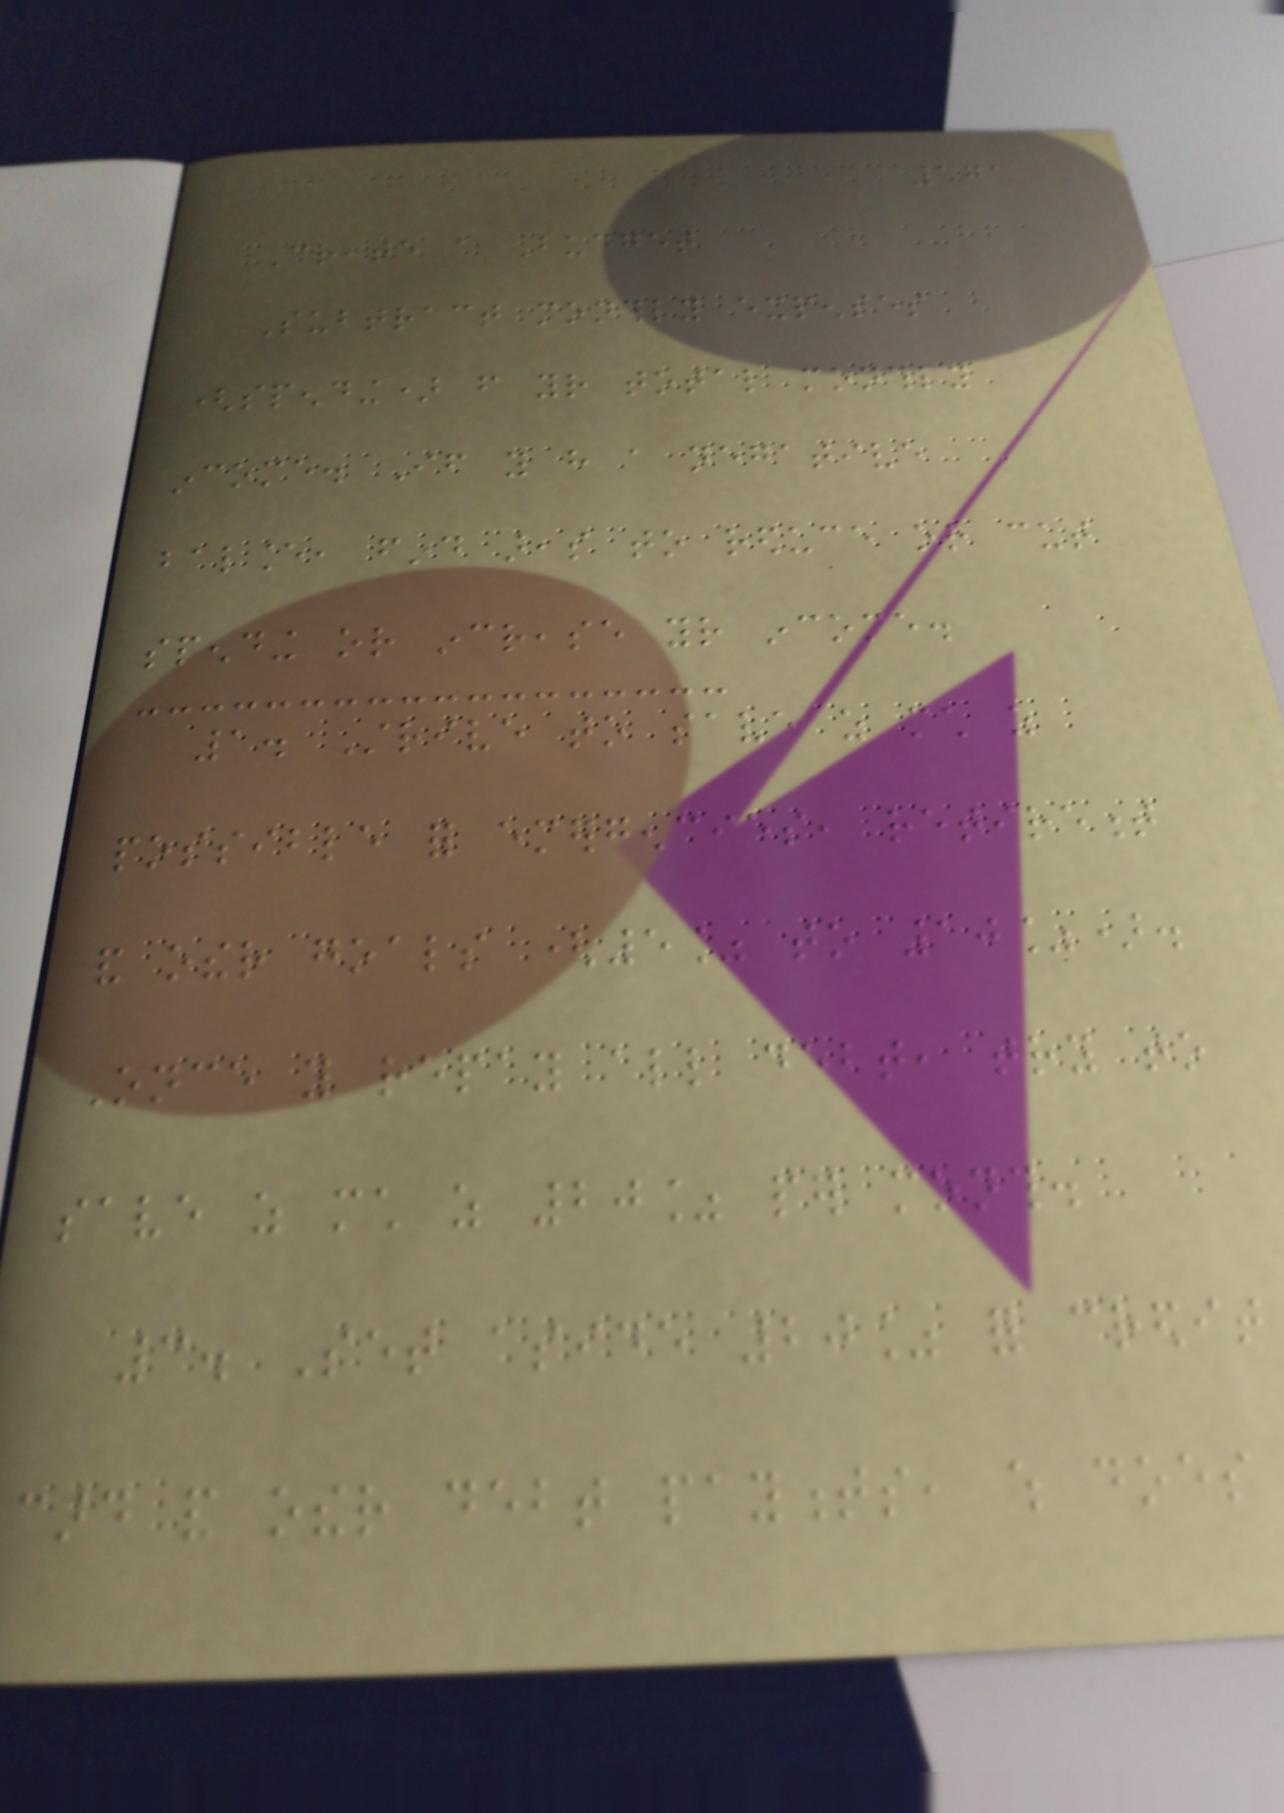171
Create a Budget
Subtract monthly expenses
(spending) from your total monthly
income. If you have a negative
balance, find areas to reduce or cut
spending or increase your income.
1. Strive to save as much as
possible for emergencies, retirement
and other goals (5% to 10%).
Once you repay all debt, try to
save as much as 20% per month.
3. Set aside 20% for credit
card and other debt payments, which does
